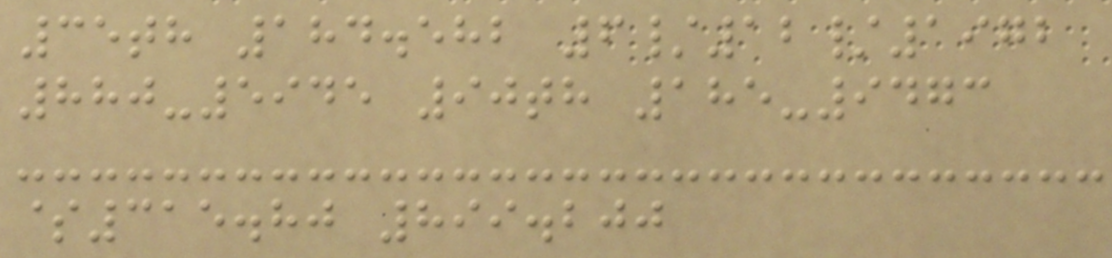35th 184.582 6/12/1972
880-5945 90th 185-9473
$315.80 899.200
